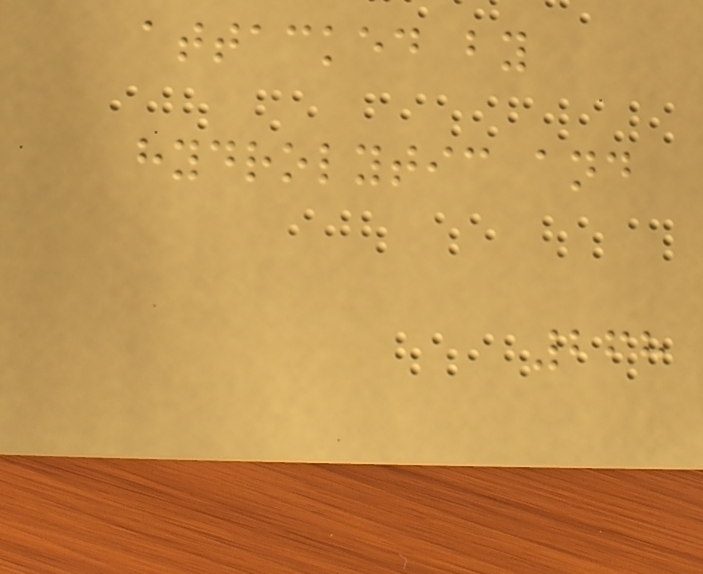attacked by
hydrolytic and
268
